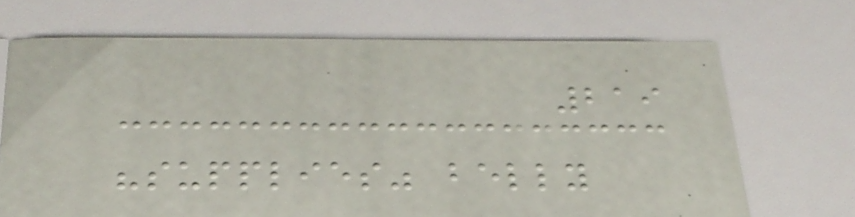219
"supplies" belly
